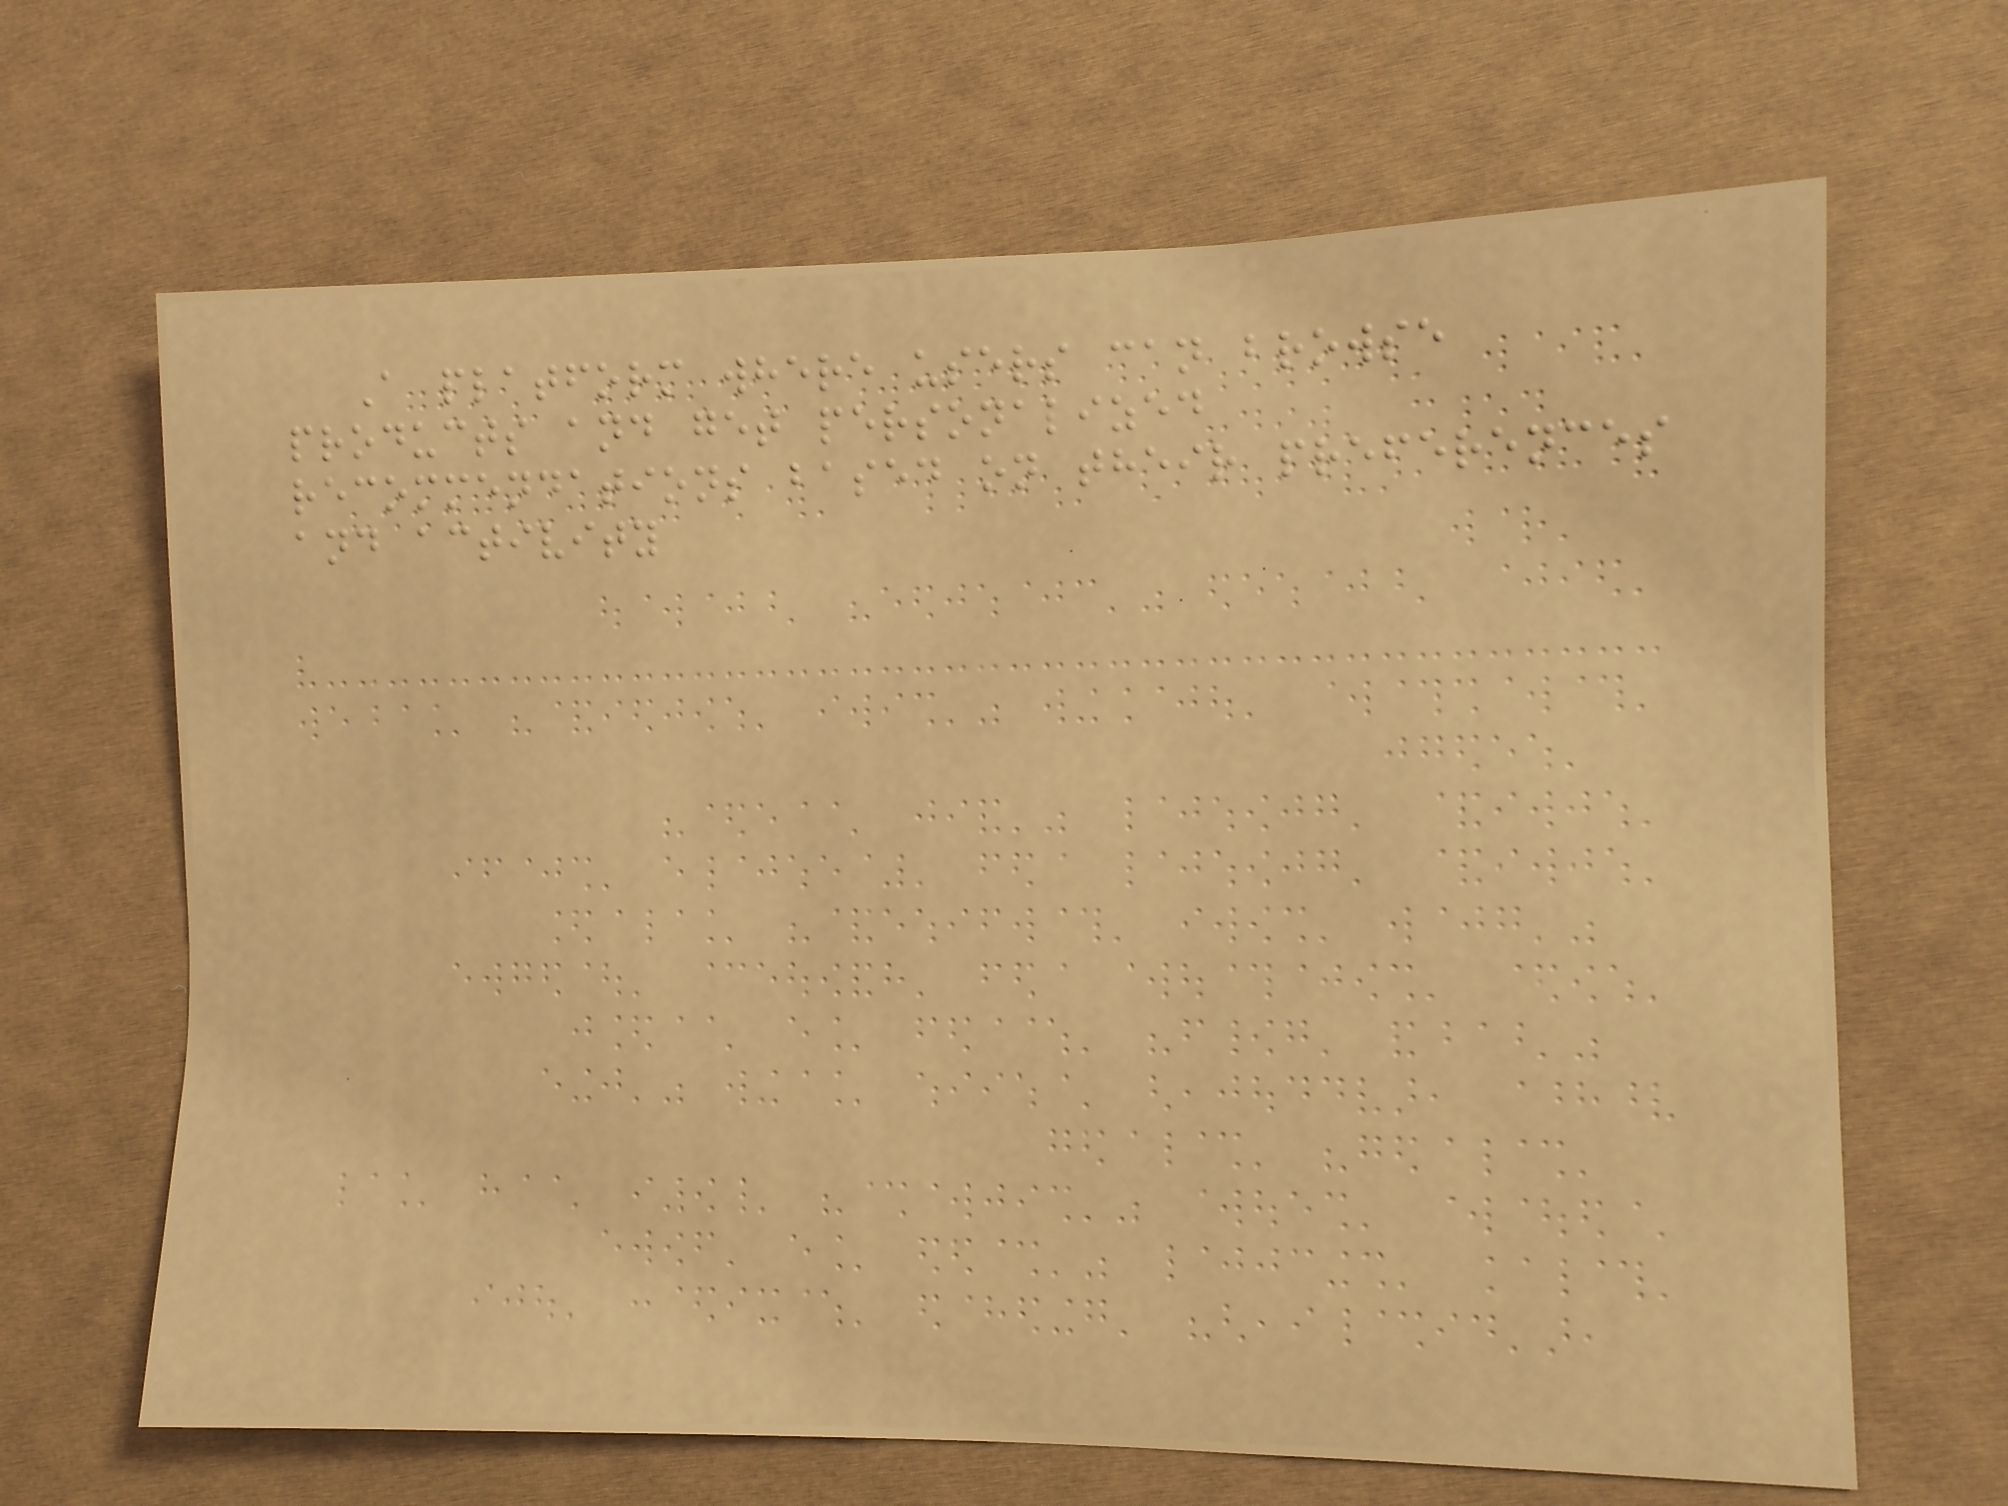A platform where users can browse
products and get personalized
recommendations based on their preferences
and activity
